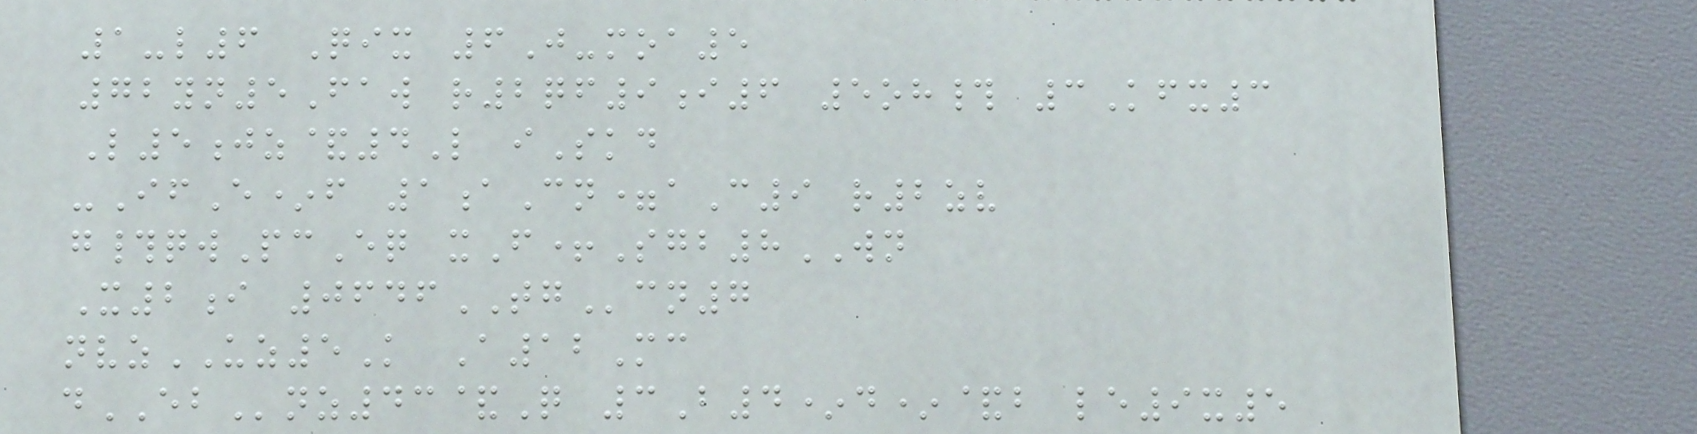1-l6 Qix 6J-moa5
72yn5Faw r2qf9i6 5oh# 3Kfx3
L5jz&4L iSkd
-IfE*f 1aCn=aC9 r2zv
g#qwPcEq xF+Sgb8WN
X2i 0646TGcn7
nvzUZ5K A12Mc
dEBnz43&Q 3B4*d*&b le9x5
